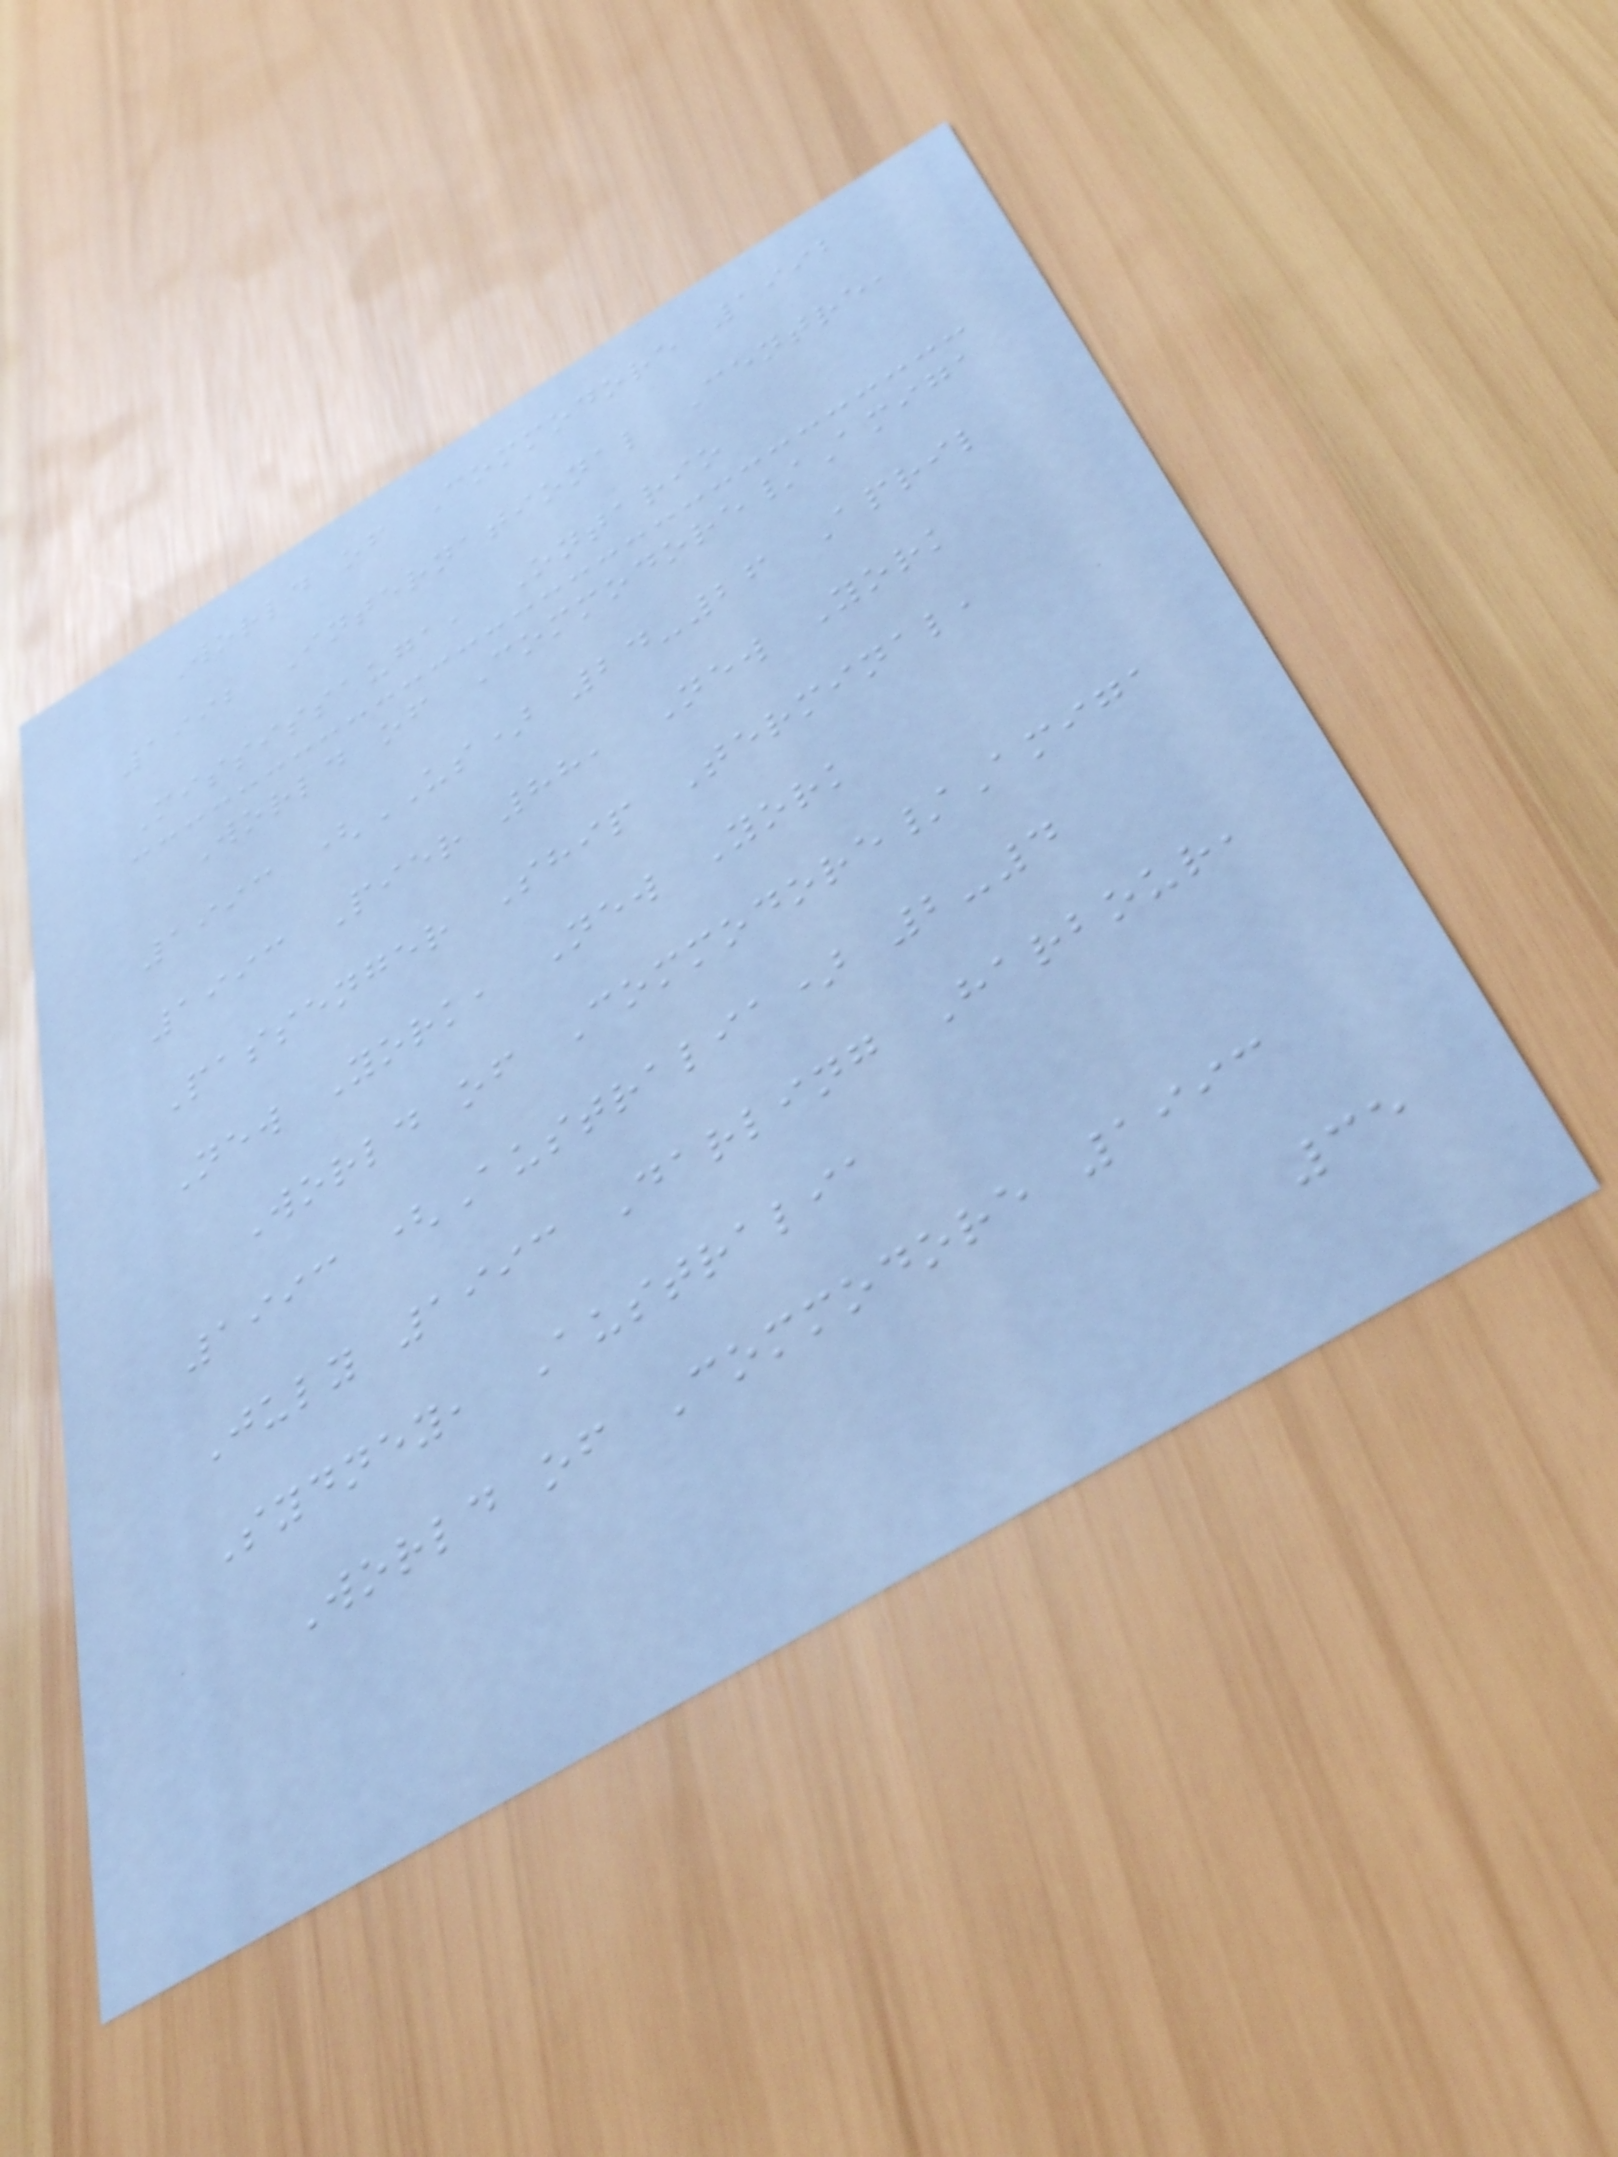World of Commodore 1992
1992 International Centre,
Mississauga, Ontario
World of Commodore/Amiga
1993 (US) 24-26 April
1993 Pier 88, New York
Passenger Ship Terminal,
New York, New York
World of Commodore/Amiga
1993 (Australia) 2-4
July 1993 Darling Harbour,
Sydney, Australia
World of Commodore 1993
35
